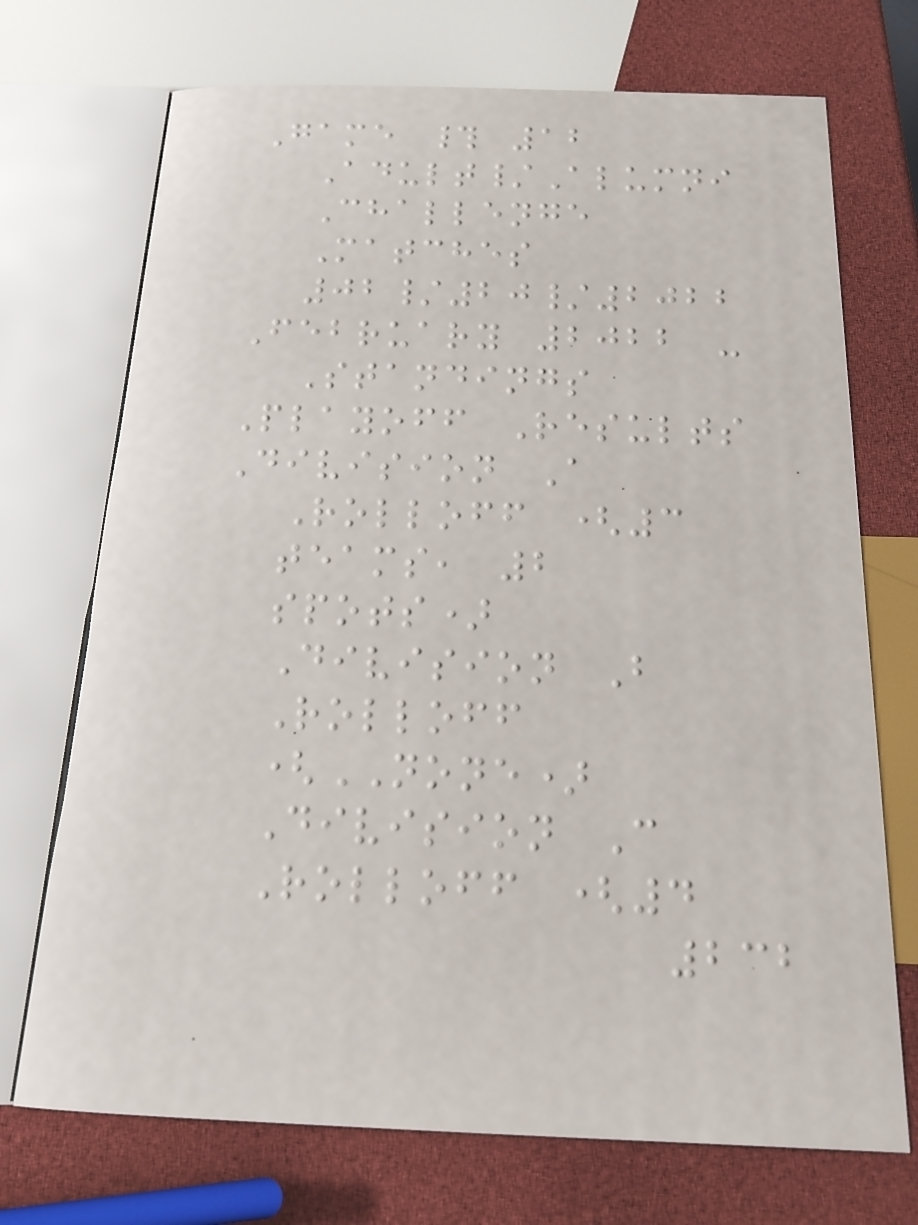Game # 12
Adult/Alumni
Challenge
Matches
02/20/2022
February 2022 -
Standings
Playoff Results
Division A
Rolloff (3
teams, 2
spots)
Division B
Rolloff
(NONE)
Division C
Rolloff (4
232
